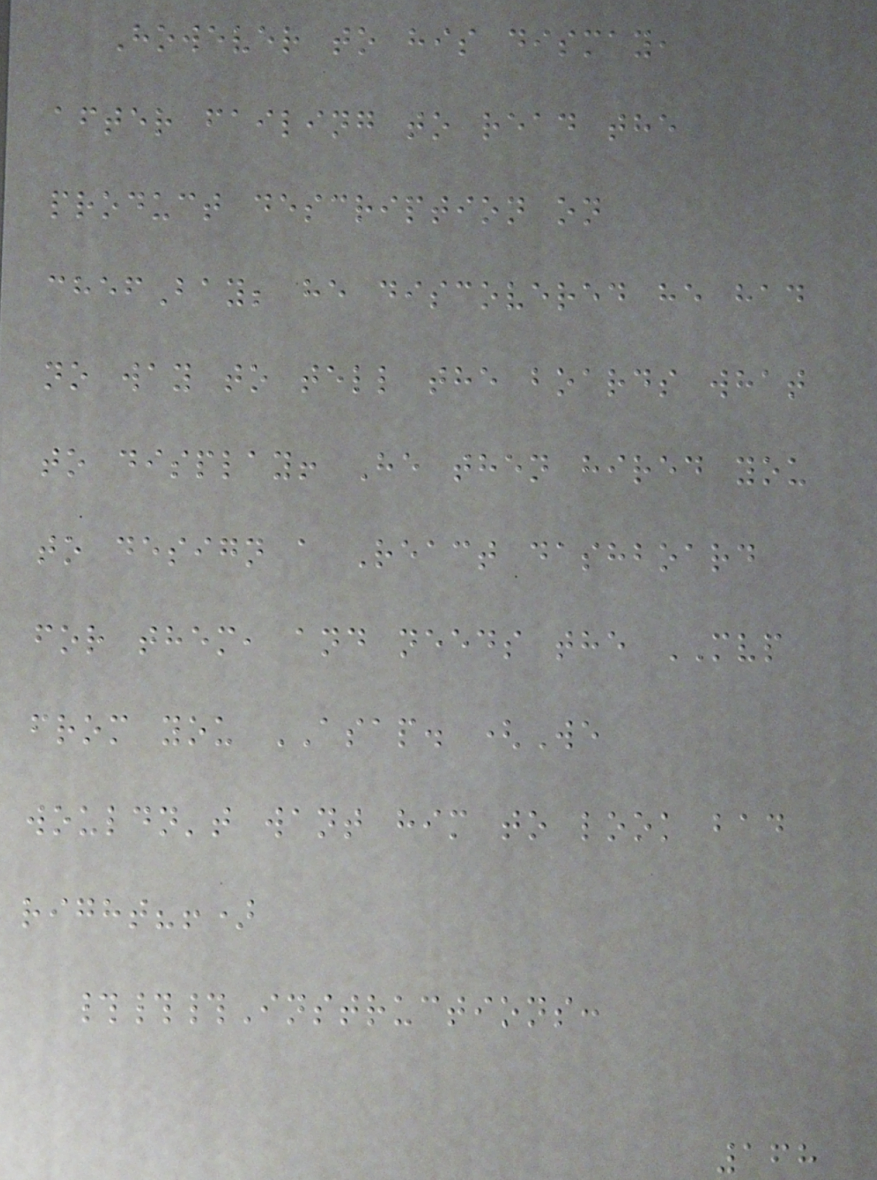However to his dismay,
after failing to read the
product description on
chefBay; he discovered he had
no way to tell the boards what
to display! He then hired you
to design a React dashboard
for them, and needs the MVP
from you ASAP. (We
wouldn't want him to look bad
right?!)
###Instructions:
168
